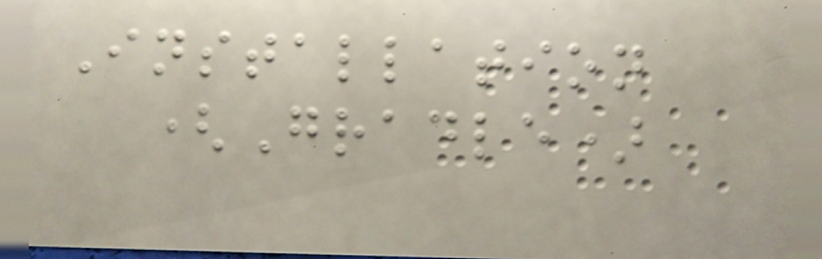Installation
(Gradle)
